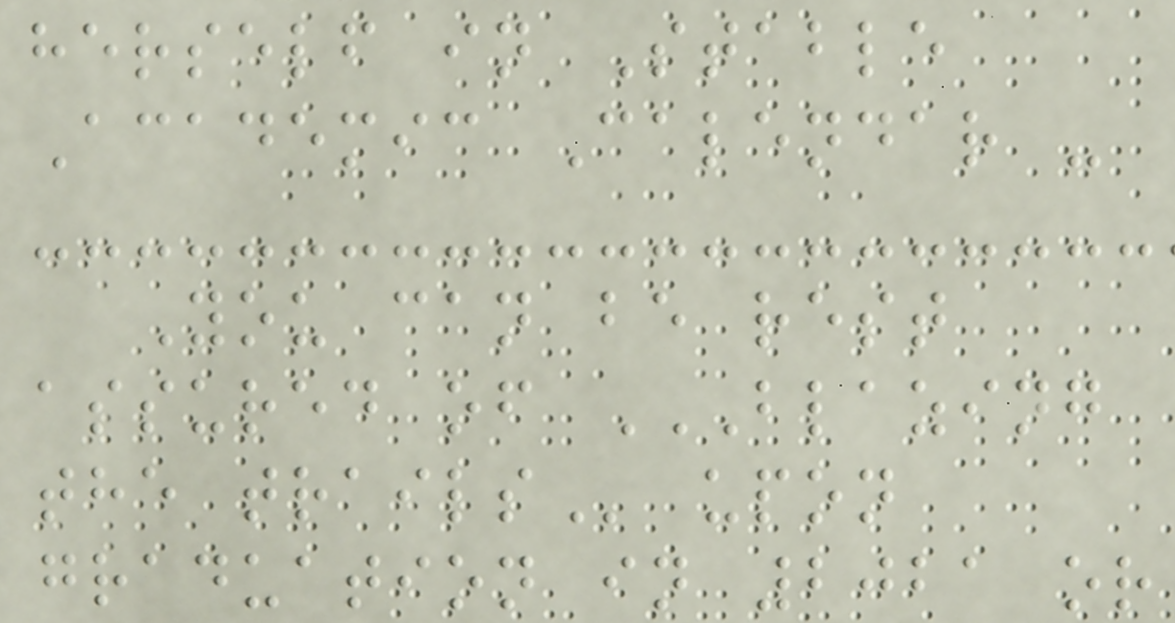herself in Stable
Academic Calendar -
You can be rest
assured of BLAZING
THE TRAILS upon
graduation in 2021 or
